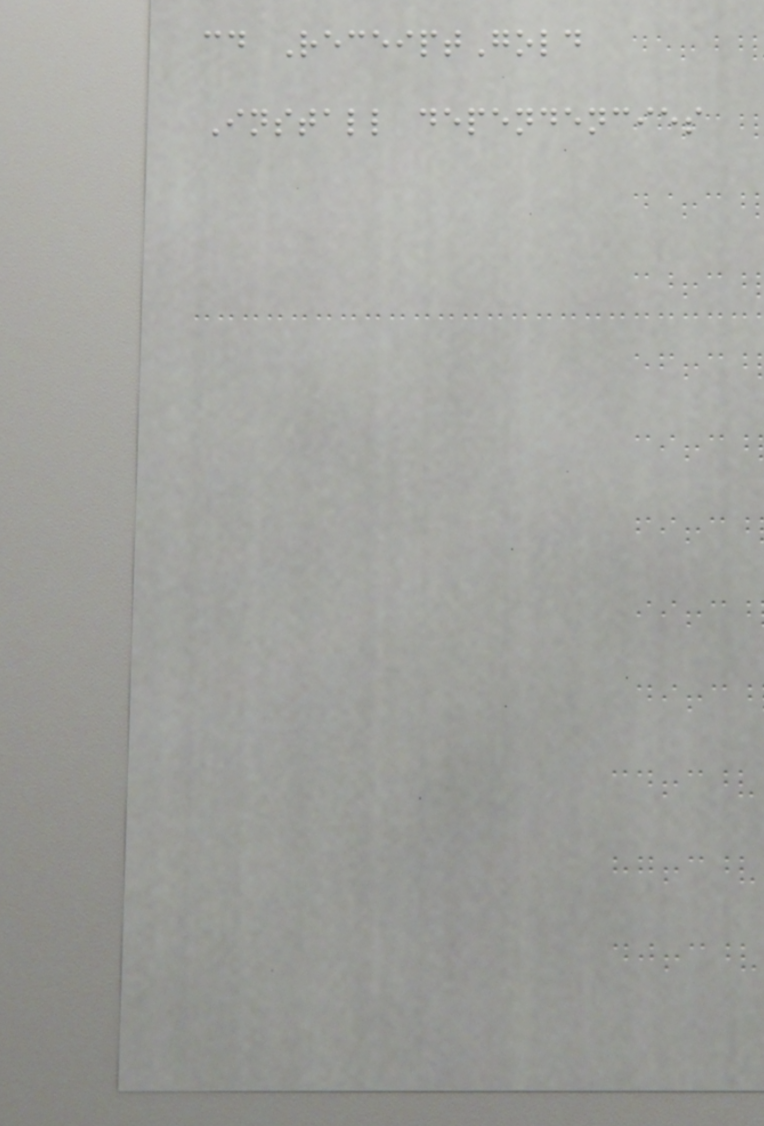cd ReceiptGold
Install dependencies
